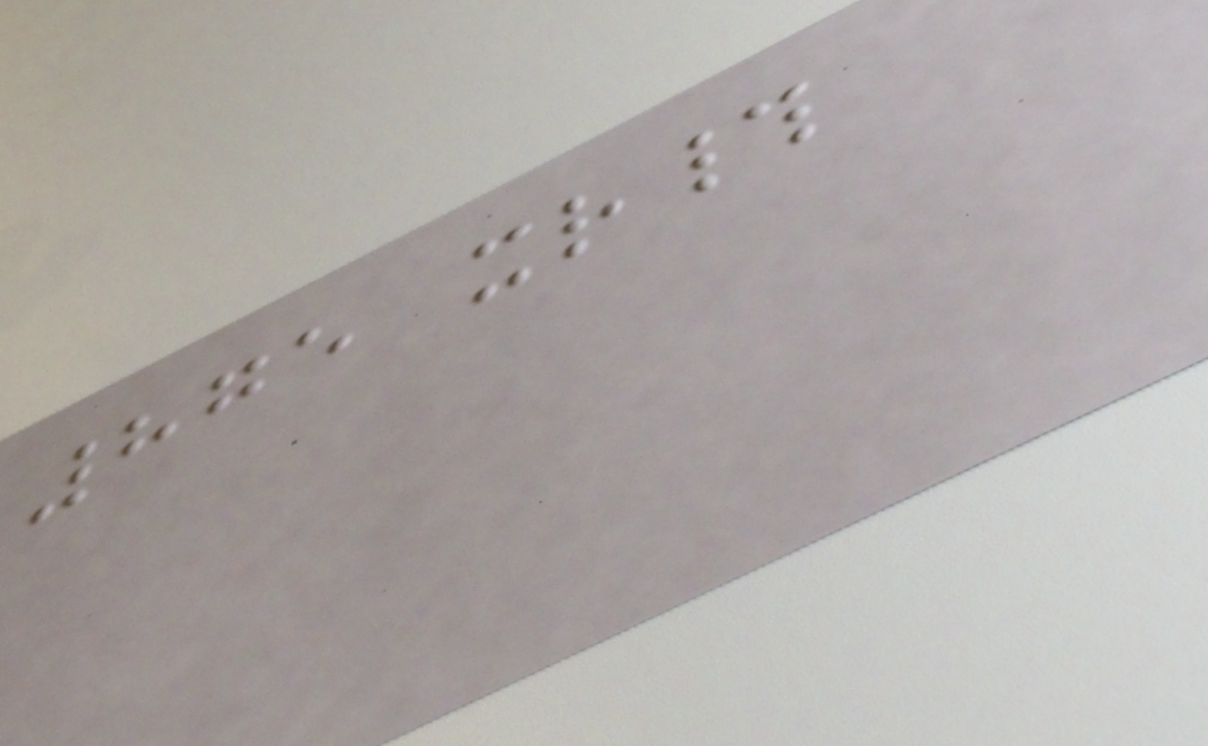875 xr#
